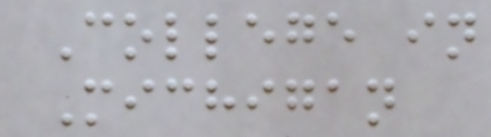College in
Michigan
